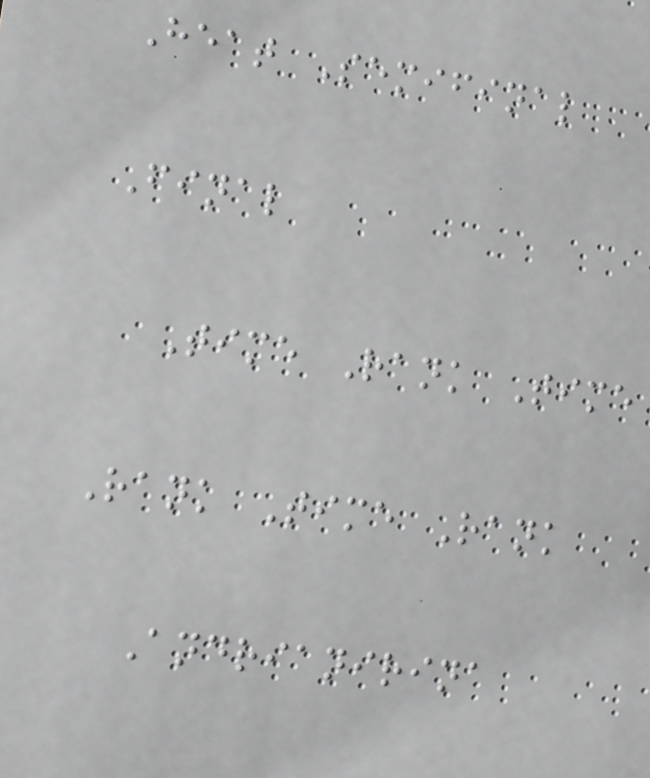Heat Semifinal
Final
Time Rank Time
Rank Time Rank
Andrianirina
